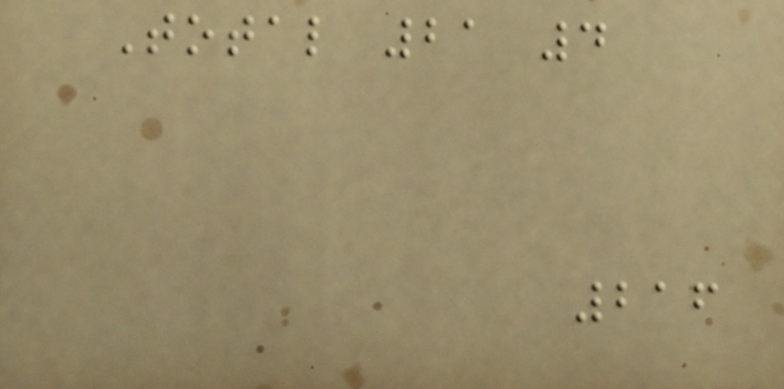Total 21 4
216
